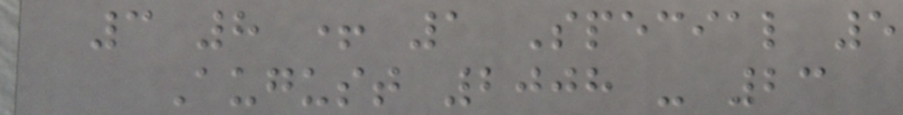3 8 + 1 Special 5
August 2008 - 23
